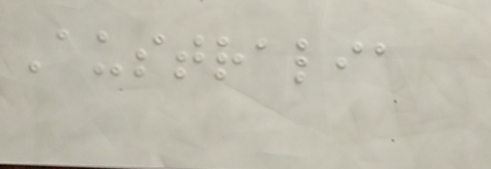Australia
